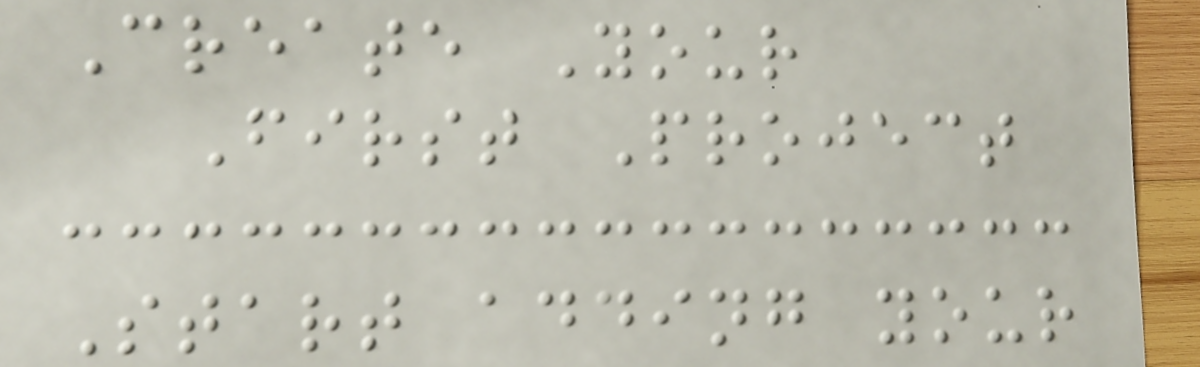Create Your
First Project
Start adding your
